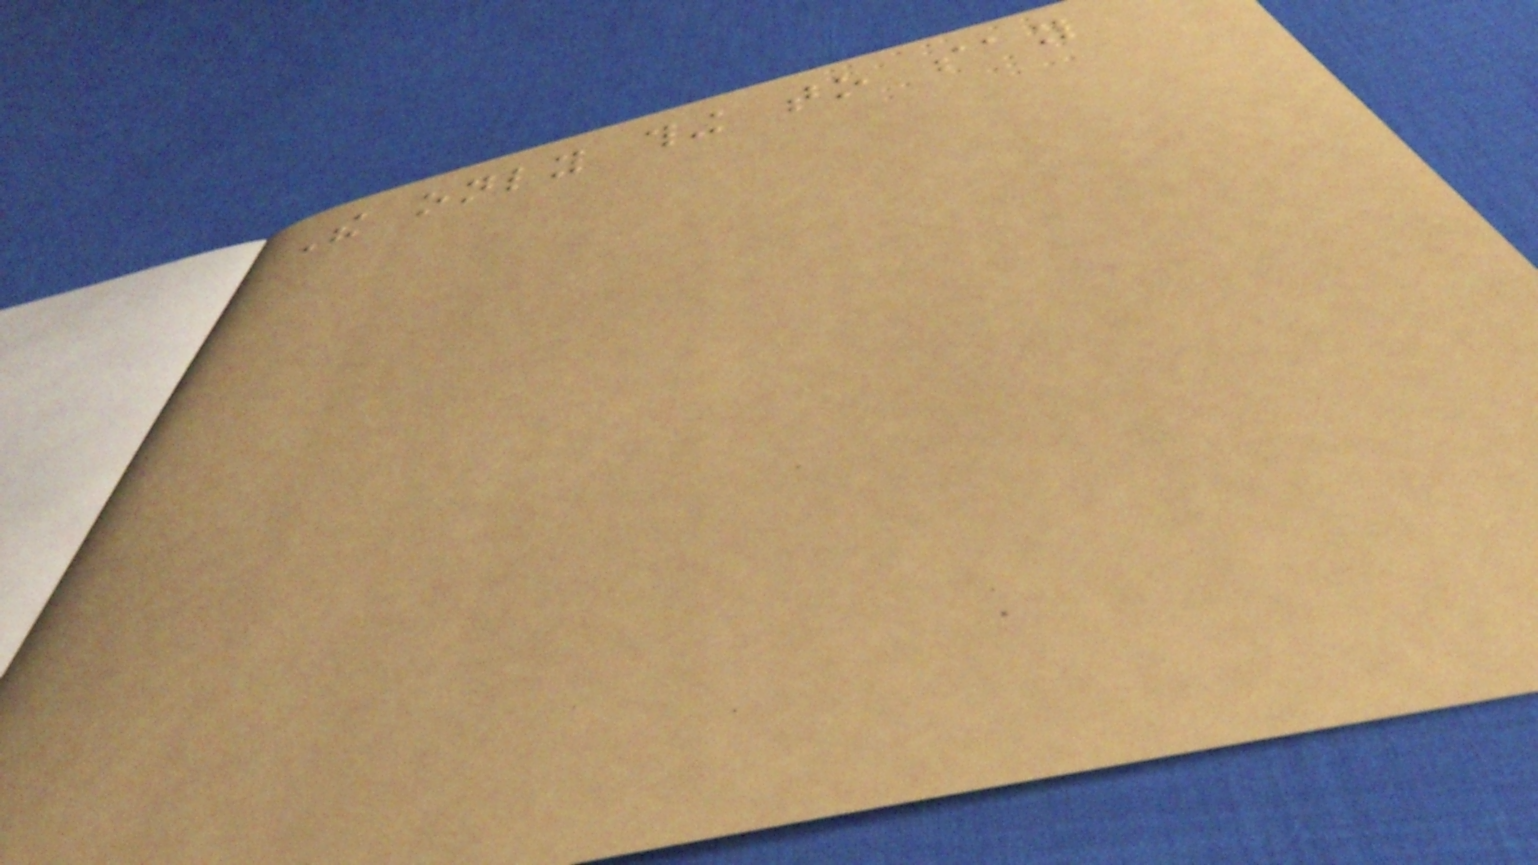The only thing to say
